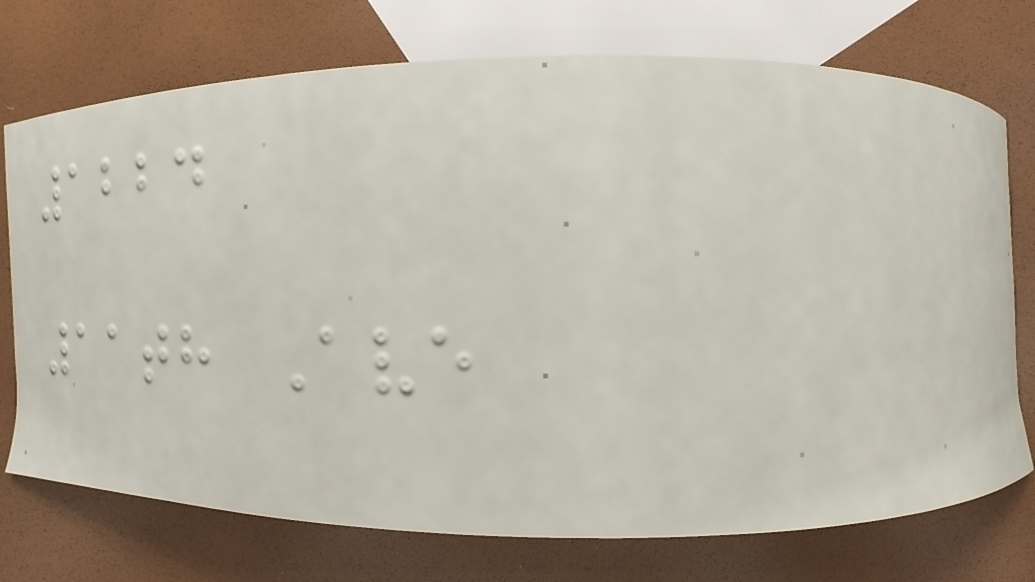1224
11th Ave
